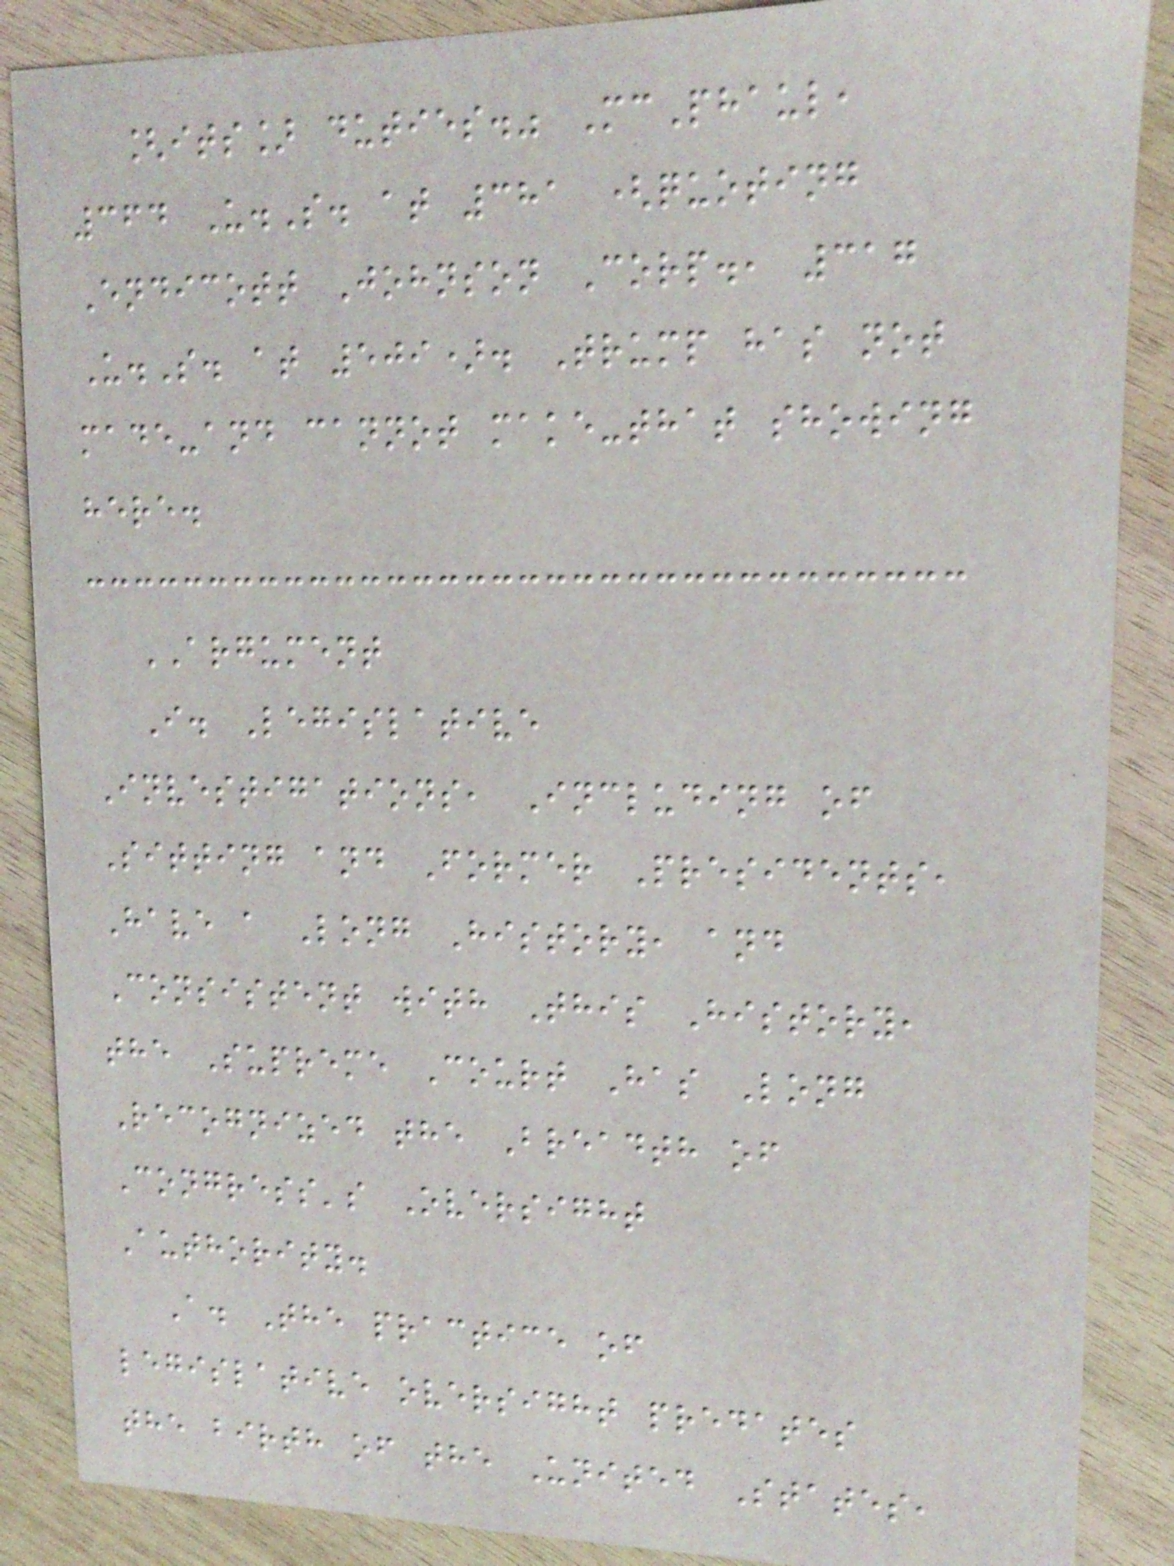[its] duties." McPhaul,
364 U.S. at 381 (quoting
Endicott Johnson Corp., 317
U.S. at 509). Trump has not
made-and cannot make-that showing
here.
ARGUMENT
I. Legislative
Investigations, Including of
Sitting and Former Presidents,
Have a Long History, and
Consistent with This History,
the Supreme Court Has Long
Recognized the Breadth of
Congress's Oversight
Authority.
A. The practice of
legislative oversight predates
the birth of the United States,
